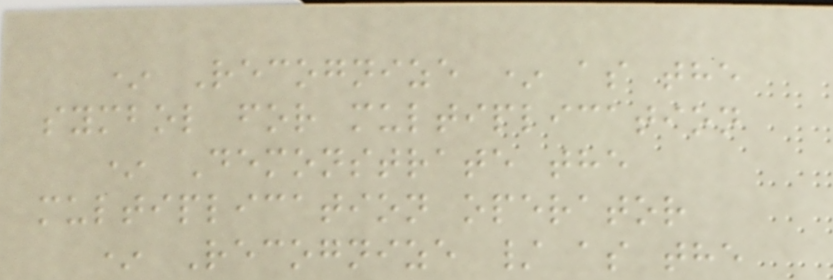* Recognize * as the
symbol for multiplication
* Demonstrate the
multiplication operator
* Recognize / as the
